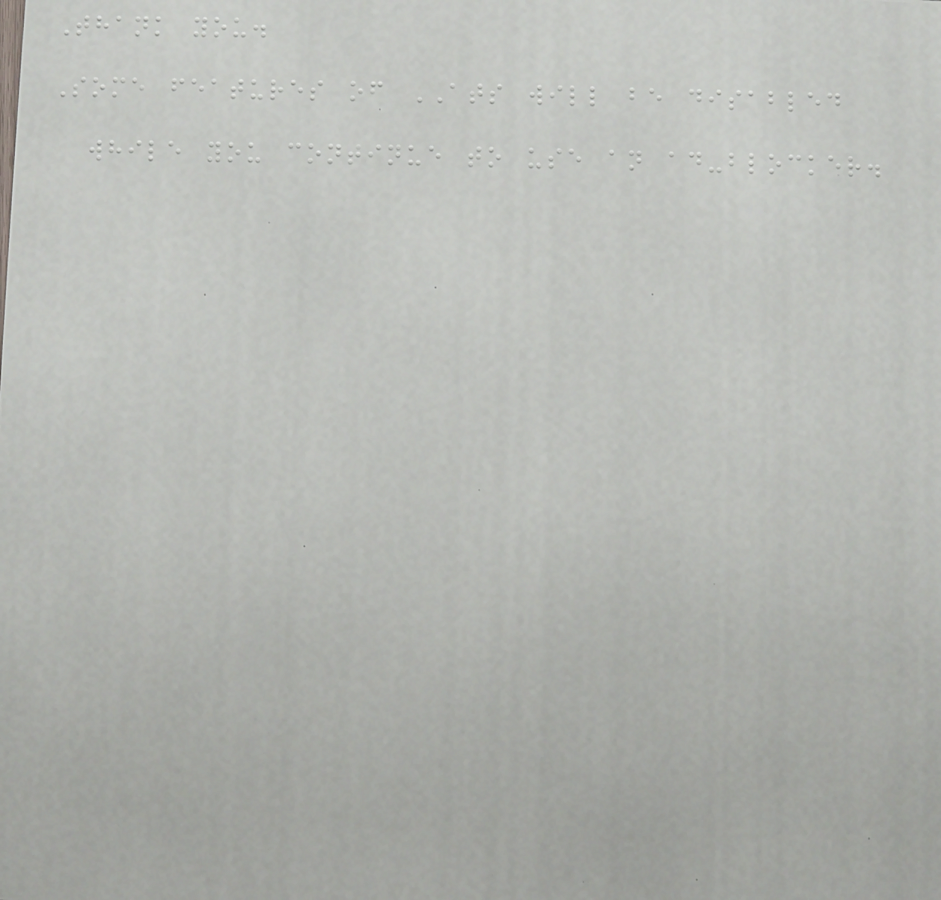Thank you.
Some features of ATS will be disabled
while you continue to use an ad-blocker.
